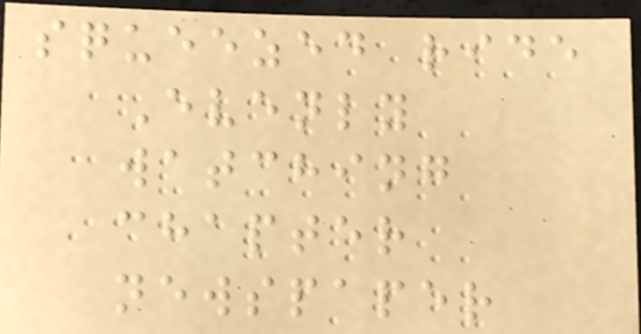squeezed ride
Evenly
watching
chapter
newspaper
